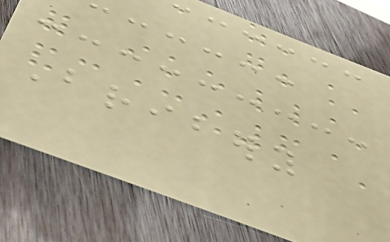Bribery
